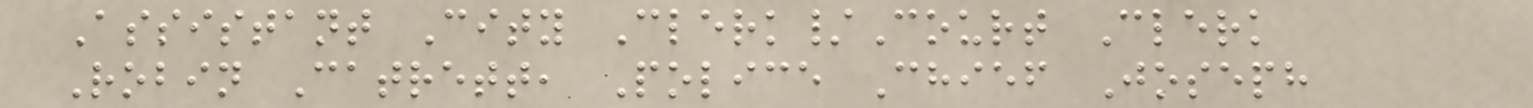Assistant City Clerk/Court Clerk
Robin Catrett, Police Chief Joseph
